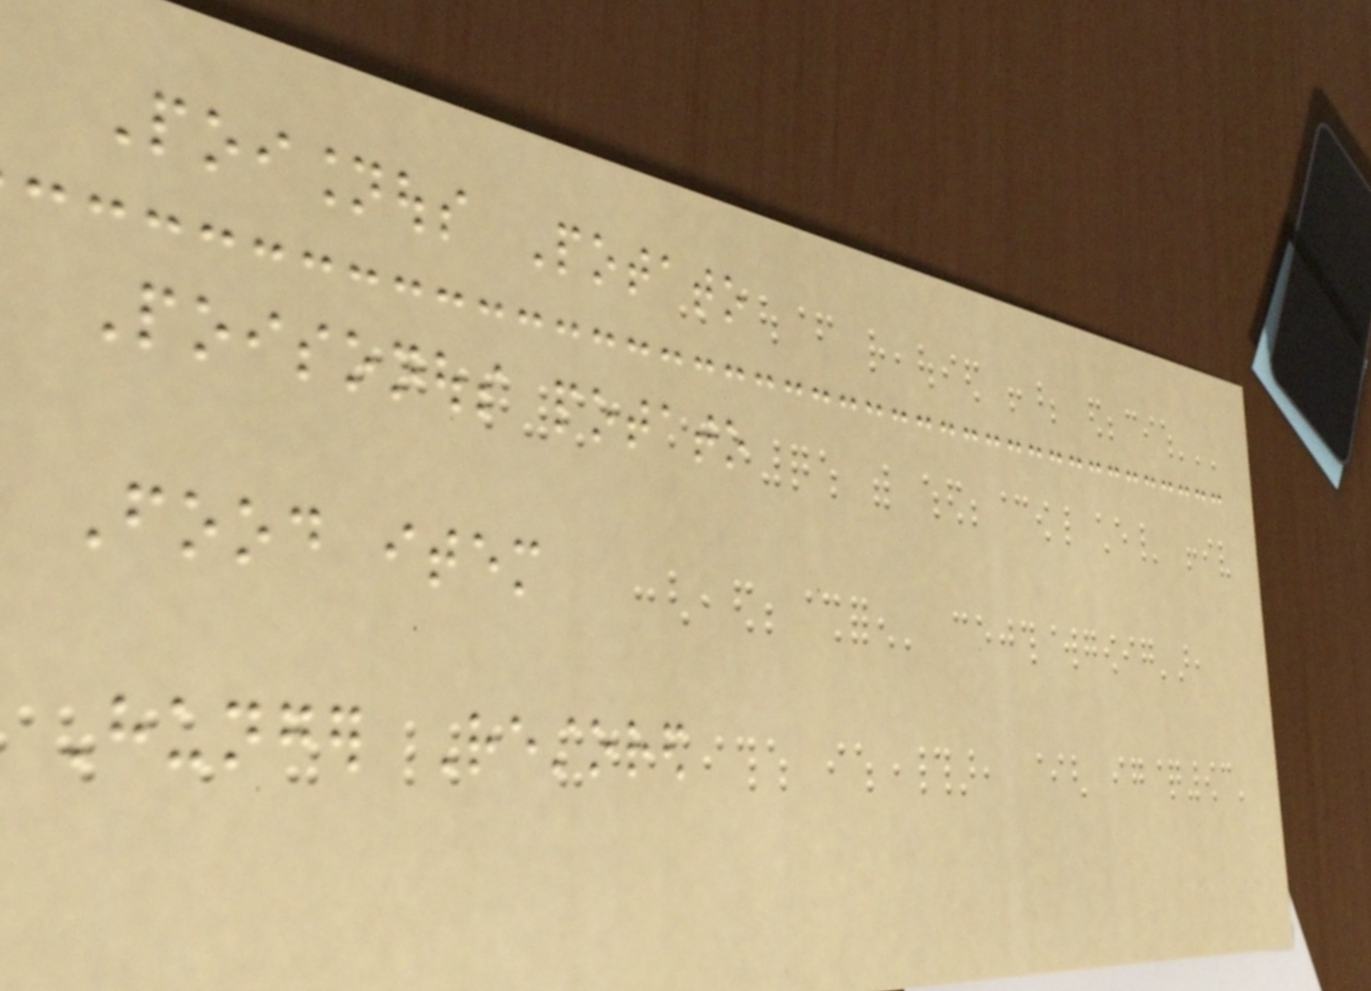Poisionous Potato
Poisonous potato
Food item
Hunger Restored
